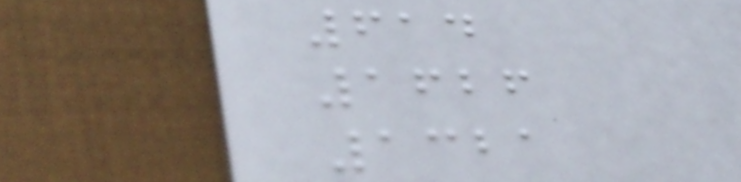614
1626
1321
